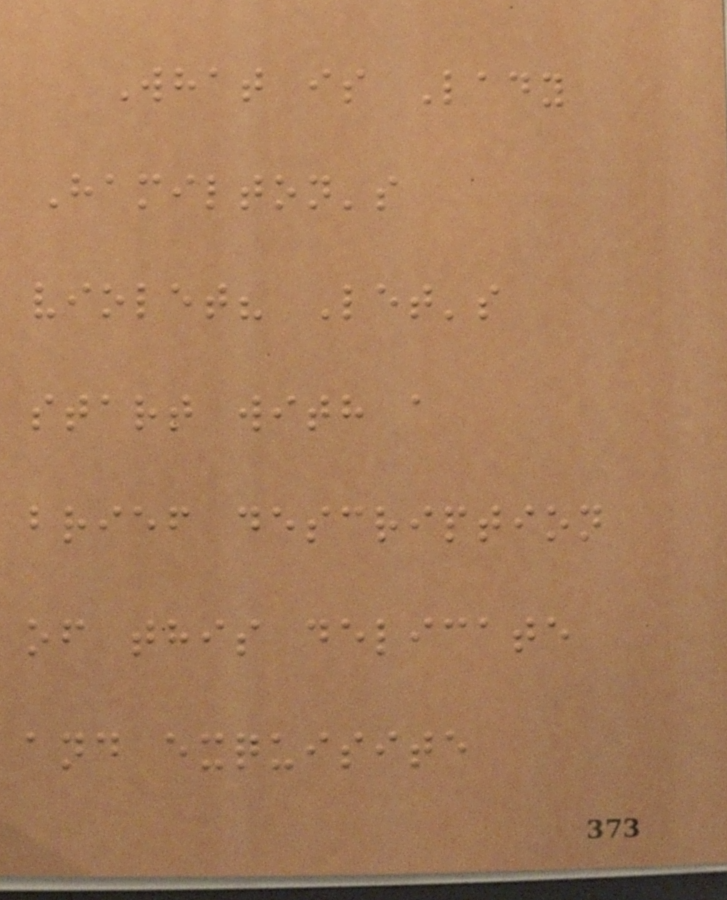What is Lady
Hamilton's
violet? Let's
start with a
brief description
of this delicate
and exquisite
